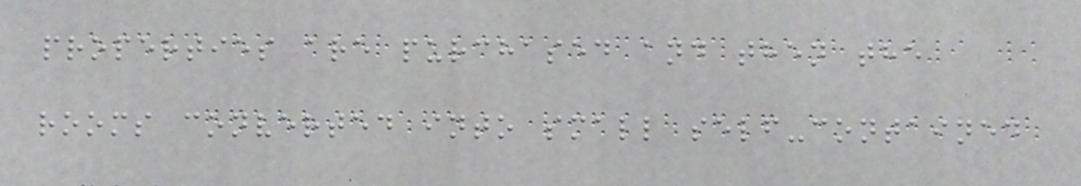properties are purchased and then the
rooms converted into small self-contained
